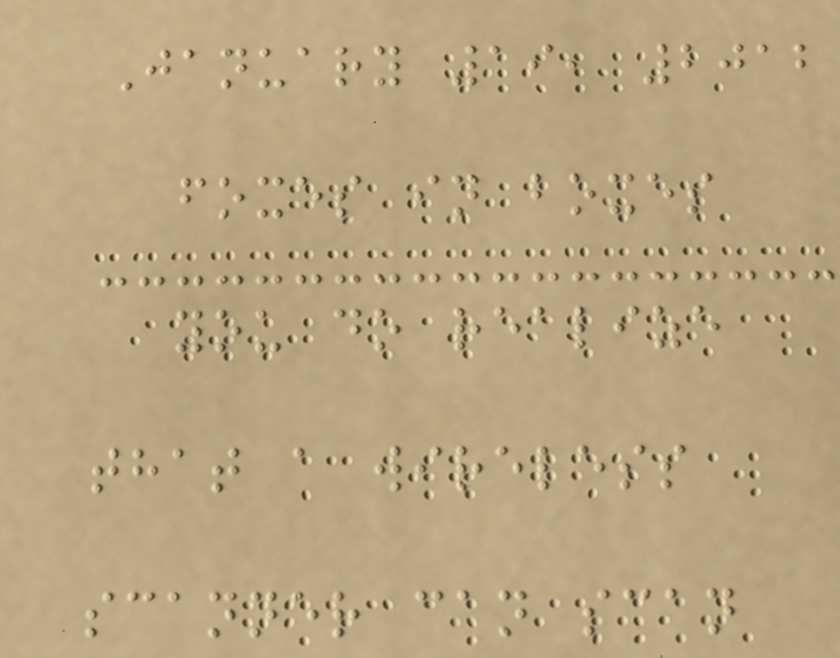January 19, 2012
foxes in boxes
you do realize
that a wireless
scanner can scan
